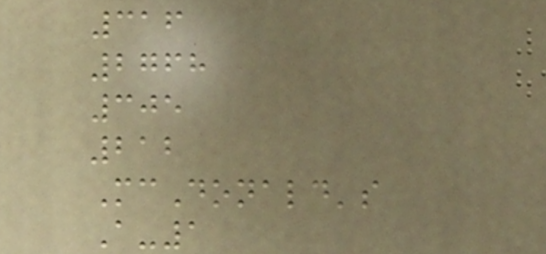316
2768
305
212
McDonald's
A-1
